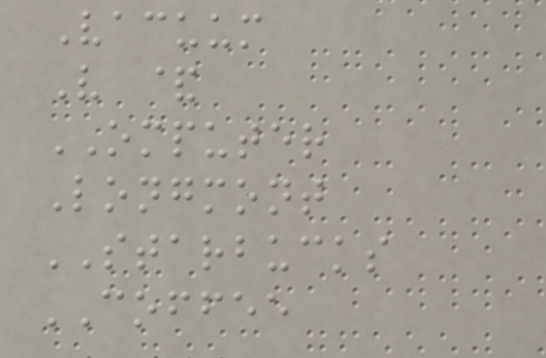Vacuum
V &
OMPUTER
Longmont
STARBUCKS
COFFEE
